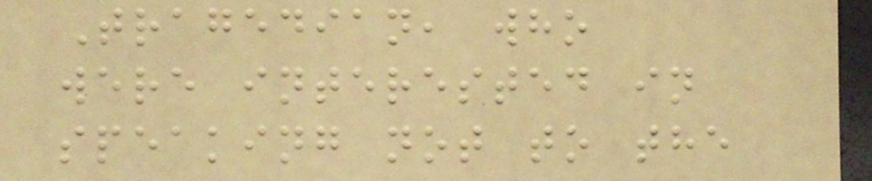Tragedian, who
were interested in
speaking not to the
